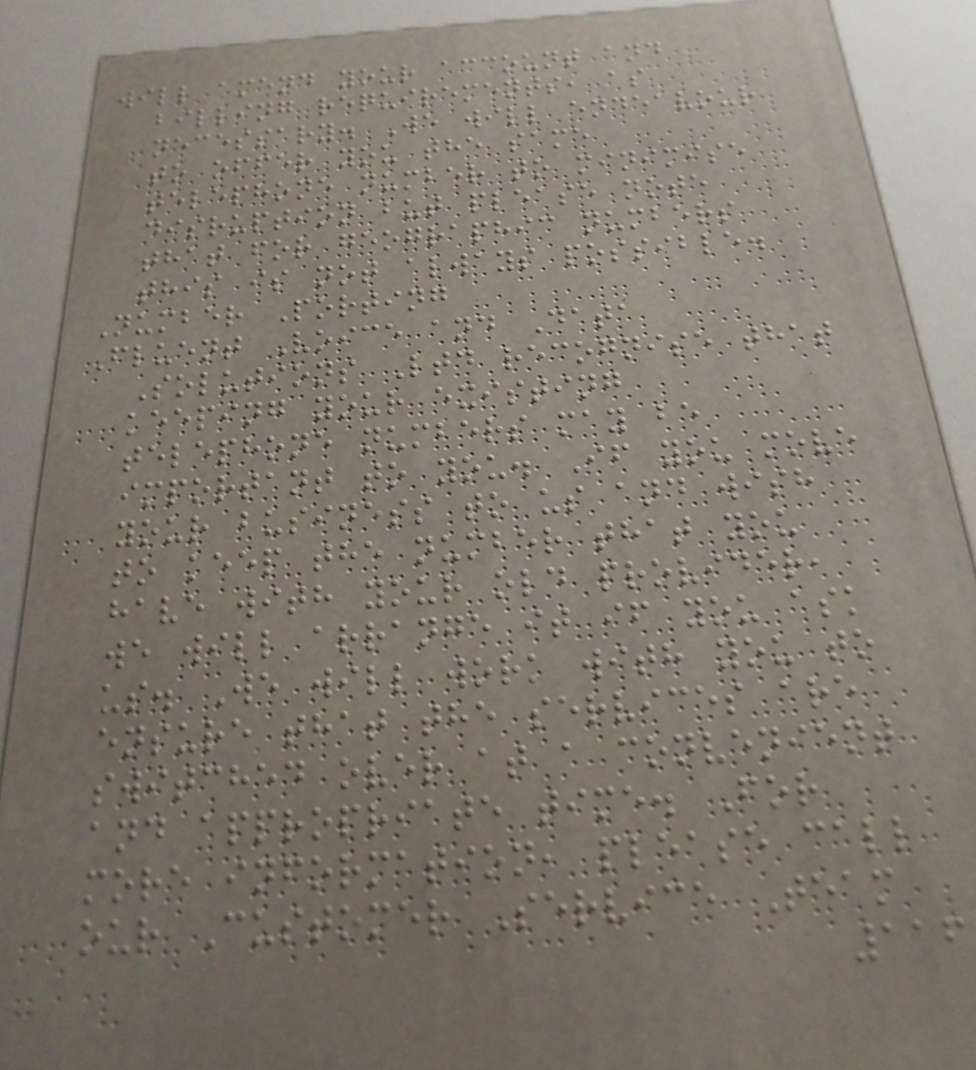will amend your account and
billing requirements, as
necessary. We will endeavour
to offer you the same
telephone number to minimise
disruption but please note
that for geographic numbers
this is not always possible.
Number Porting
Fluent Voice and Data
Solutions Ltd recognise that
keeping your existing
telephone numbers may be
important to you. If you move
your business to us and wish
to keep the number that you
have with your old provider,
we will arrange it if you ask
us. We will work with you to
ensure that the services are
switched over at a convenient
and appropriate time. For
more information, please call
our Customer Service Team
116
